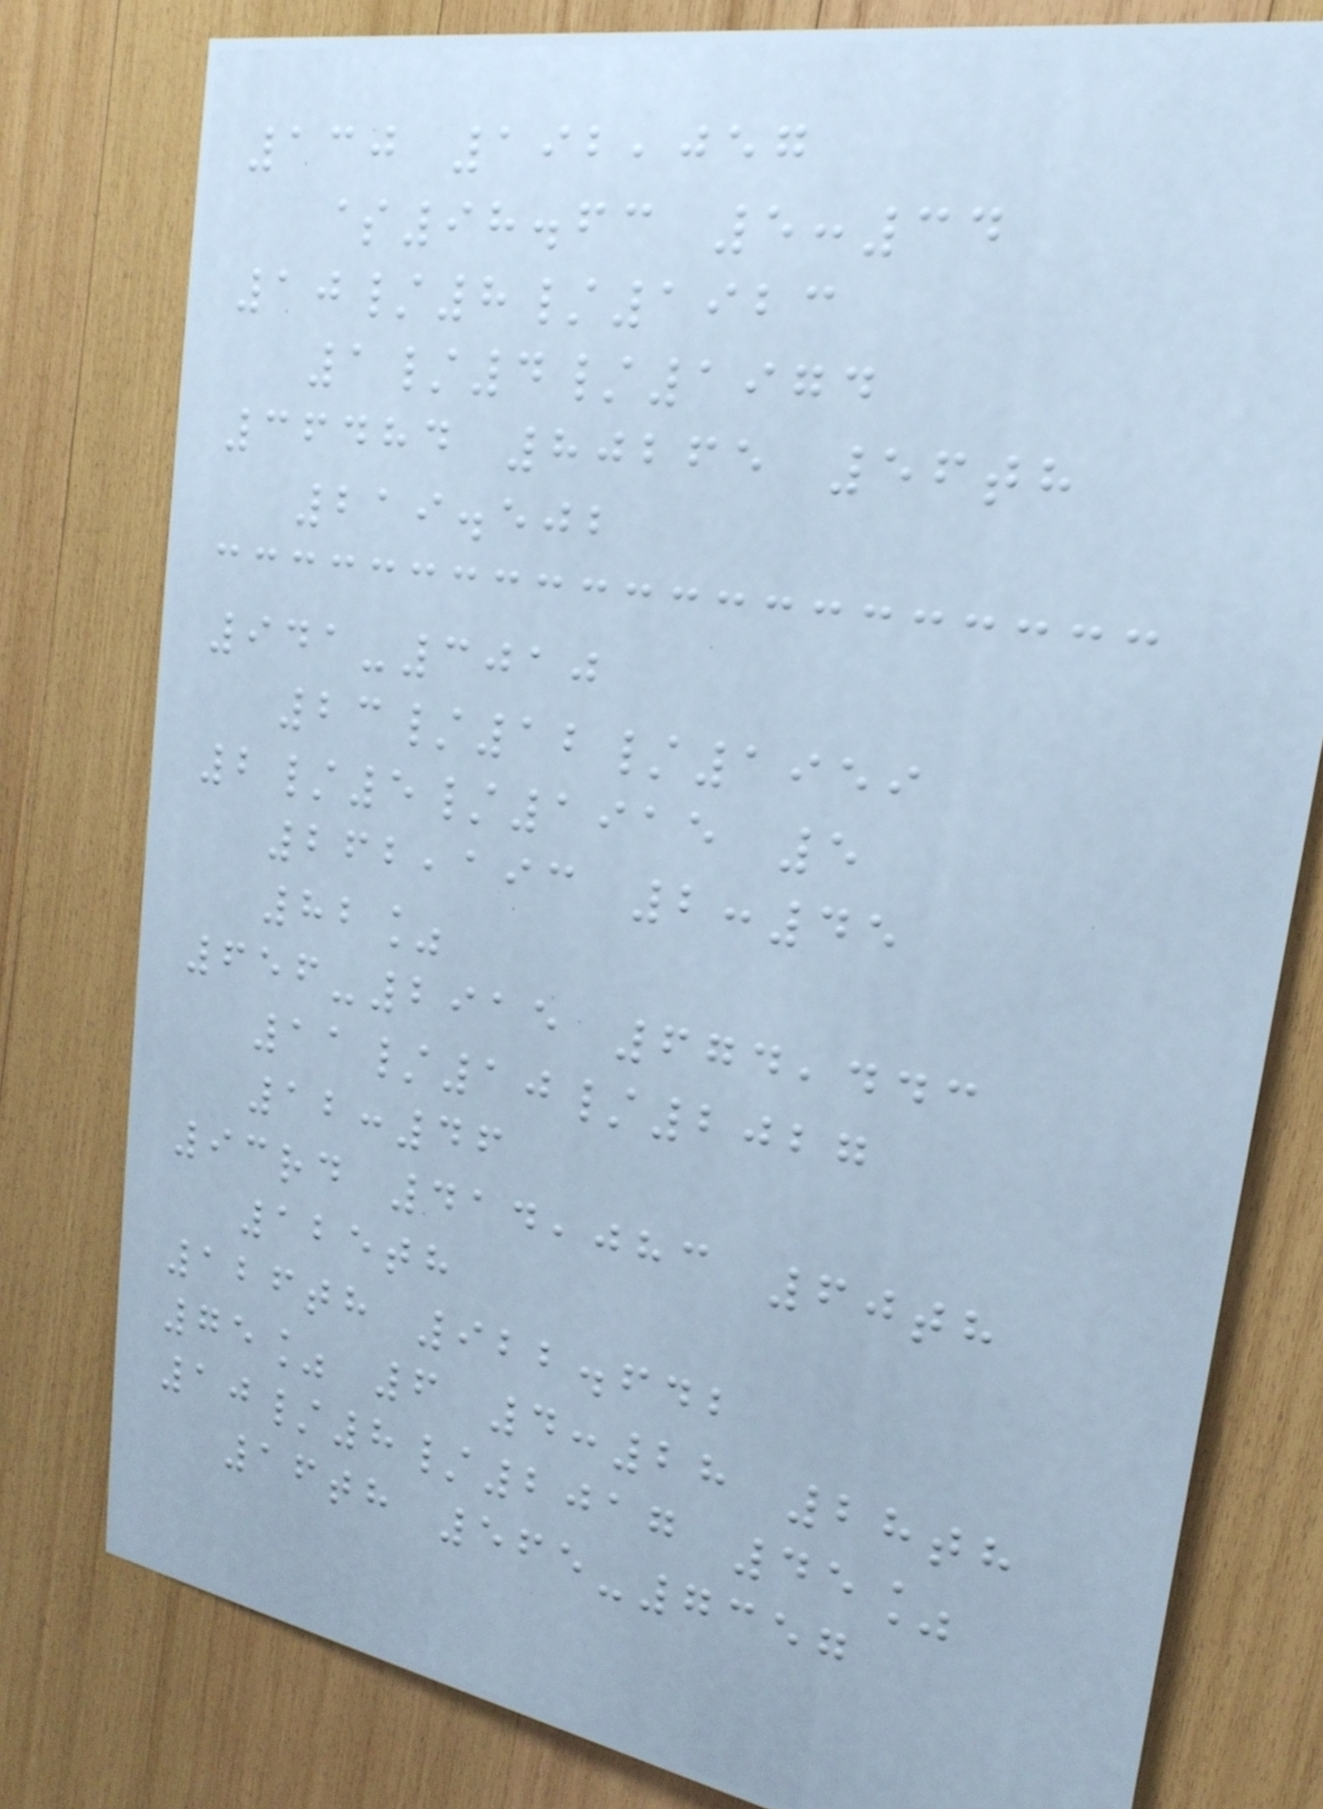130 192,057
$98.63 5:34
10/8/1923
1/4/1974
36484 80265 56th
219.502
941-3010
23/12/1959
2/5/1915 5
262,193 2:45
82%
656-2915 674,443
11/10/2027
12:46
93rd 414,083 60th
125th
126th 922.642
75% 6 4:28 28th
10/8/2017 45%
16th 565-7357
